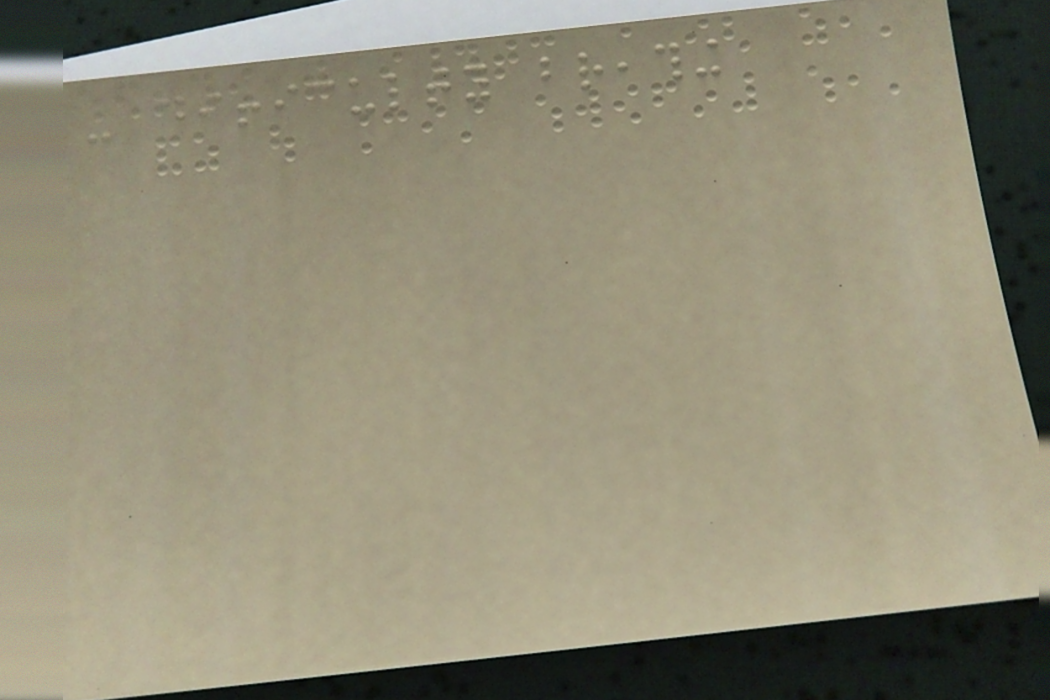- difficulty breathing
